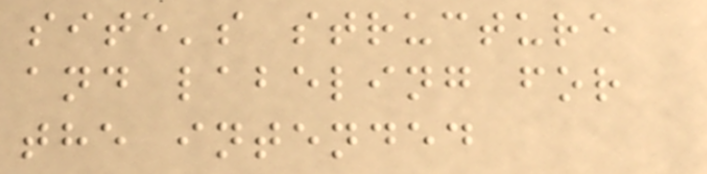site's structure
and labeling for
the intended
